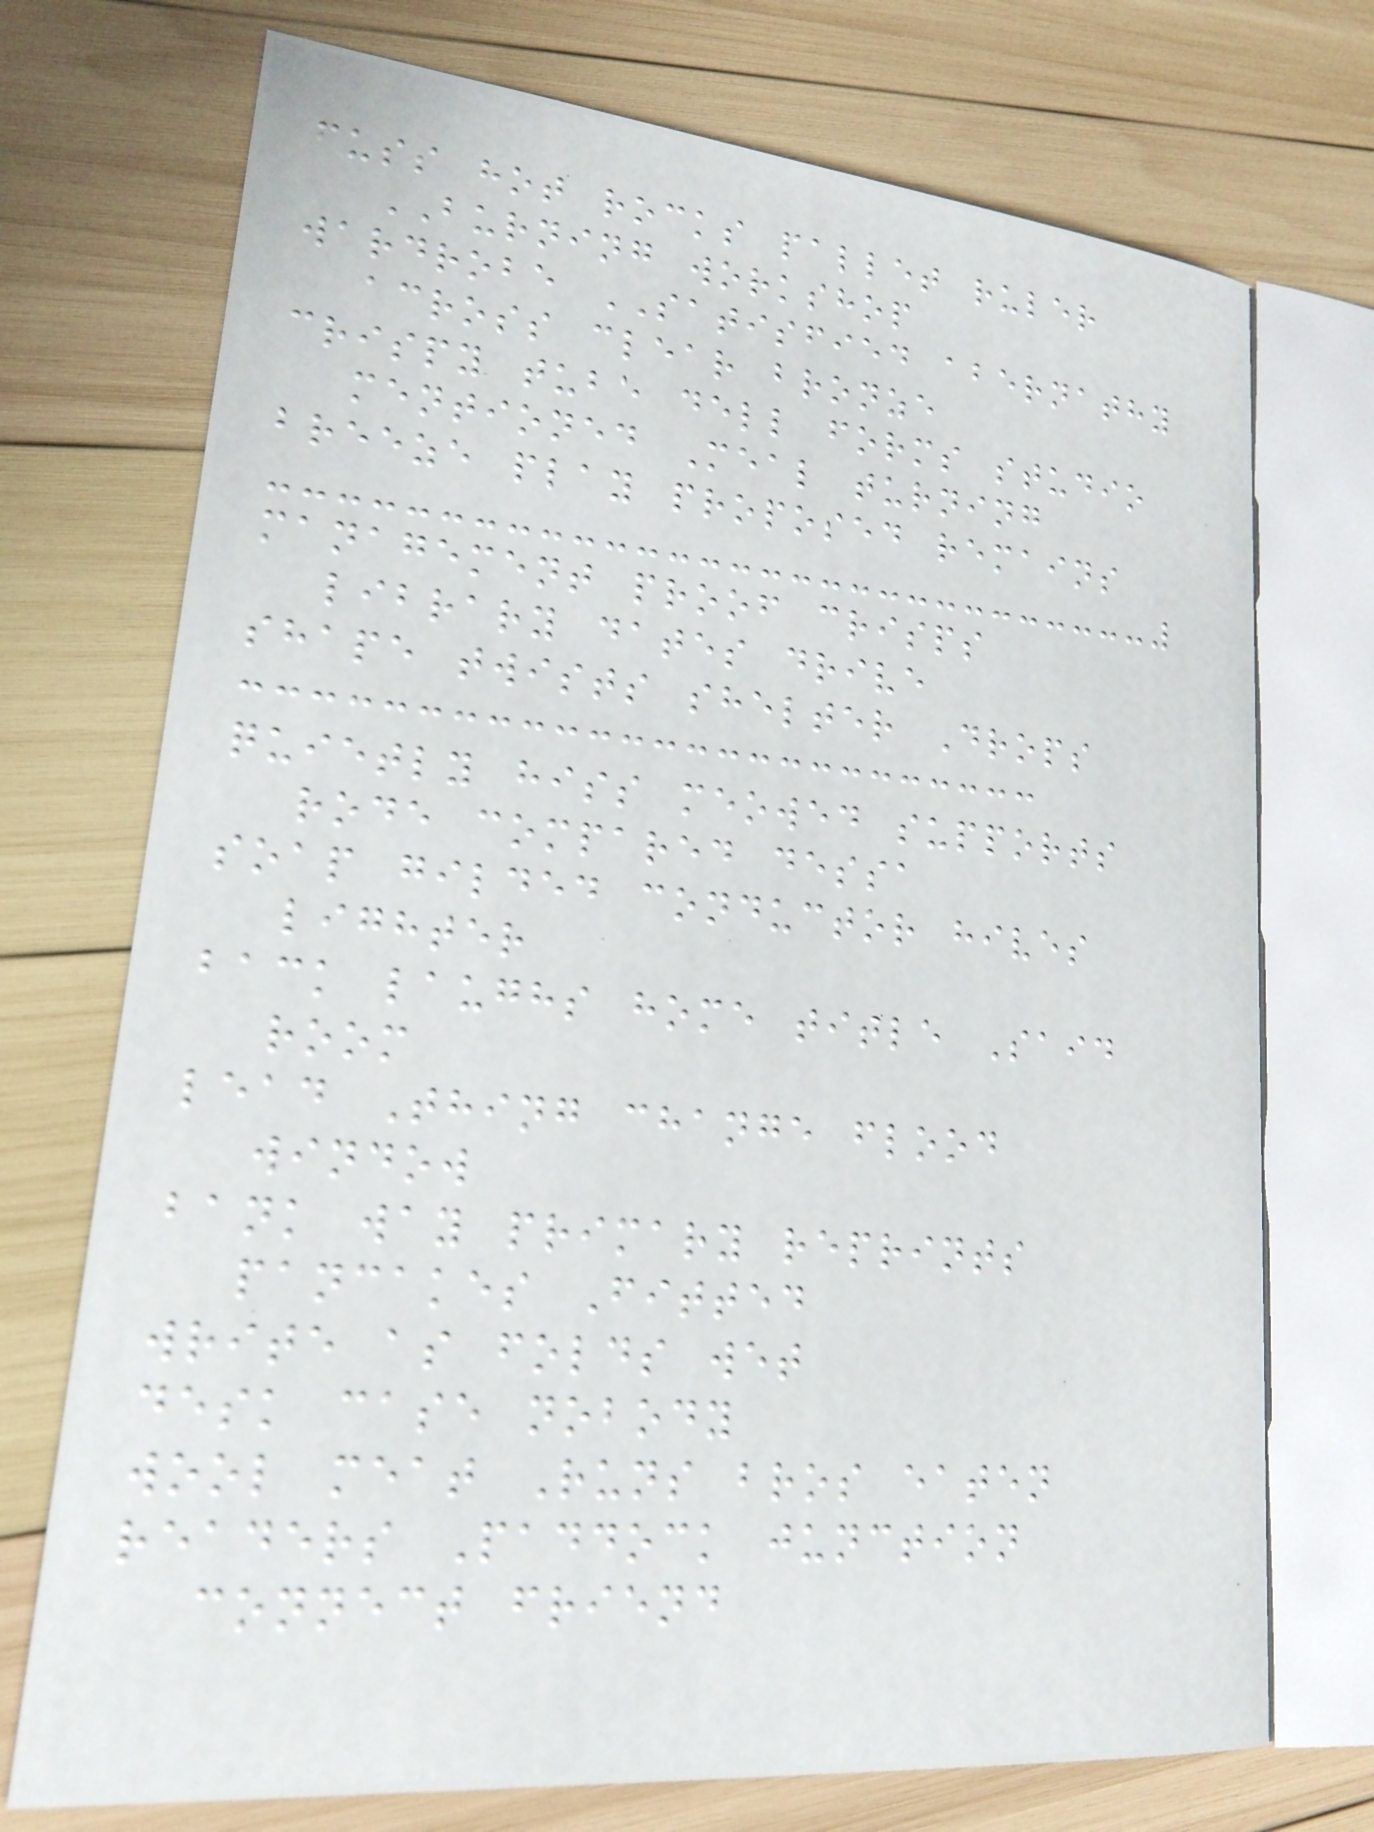fuss hot rocks pallet ruler
BURNING workshop
wardrobe SATISFIED abernathy
across clear bronze
crispy tube dell forms studio
mentioned Meal turning
breeze play proposed remains
management proof crisps
library dates drive
shape twists shelter Drops
quietly hiss meowed supports
rode compared dessa
soap gilded conductor hives
lighter
back laughs home title Said
room
lead Thing change flood
window
bank way primary reprints
pancakes Fitted
write as folds wet
desk case nobody
wool meat Runs bros eaten
readers Paddock junction
connect friend
